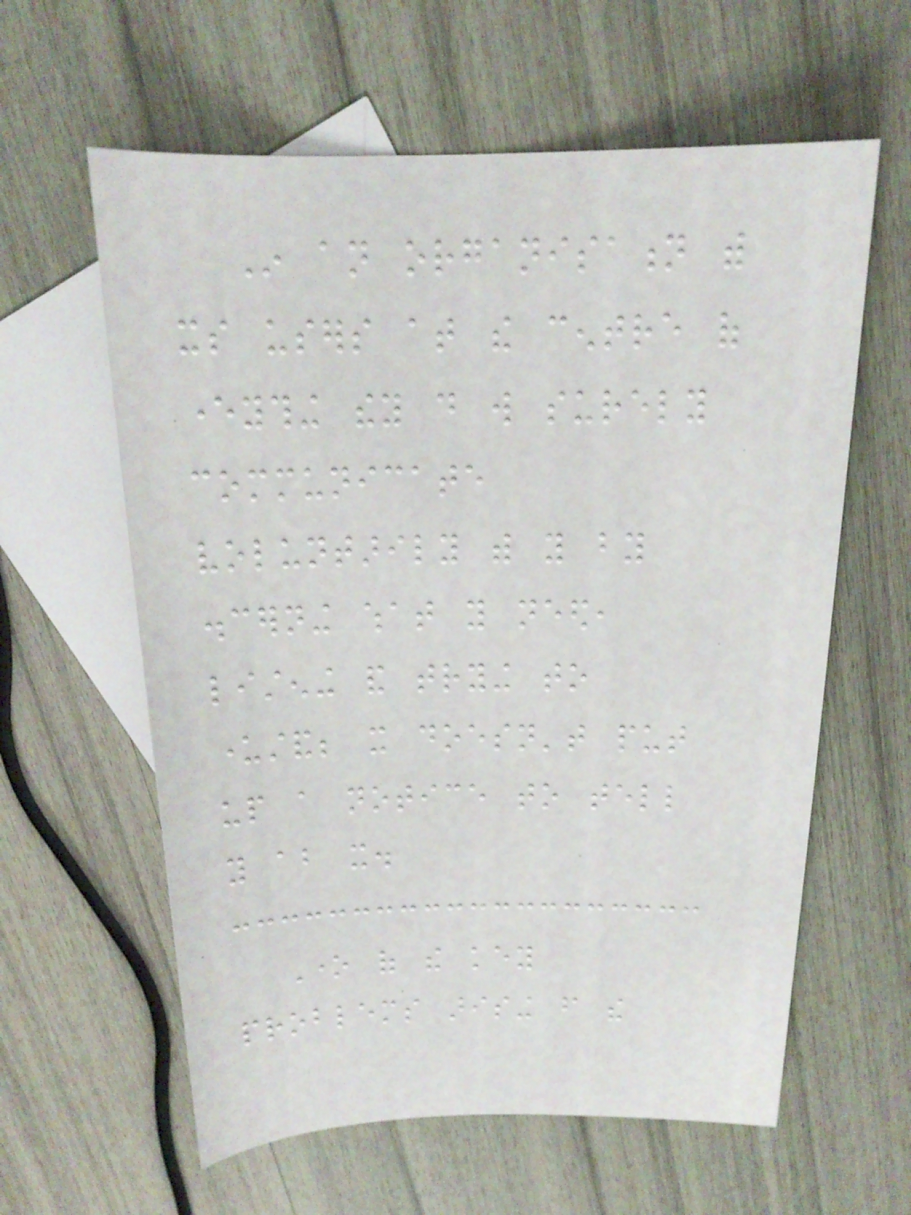In an organisation with
its users at the centre of
everything they do will surely
communicate
voluntarily with you by
discerning what you need,
listening and trying to
understand; it doesn't put
up a notice to tell
you about it.
One of the key
problems arising from the
